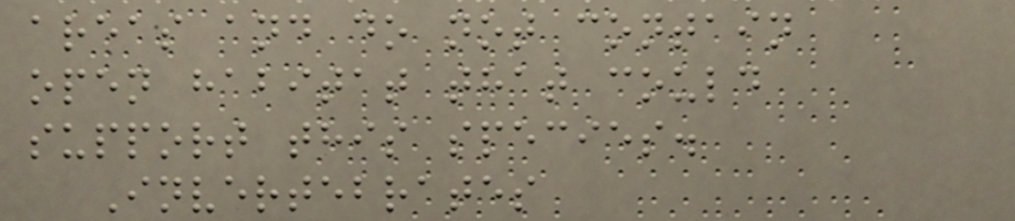areas and do not contain
open habitat that could
support this species.
Invertebrates
